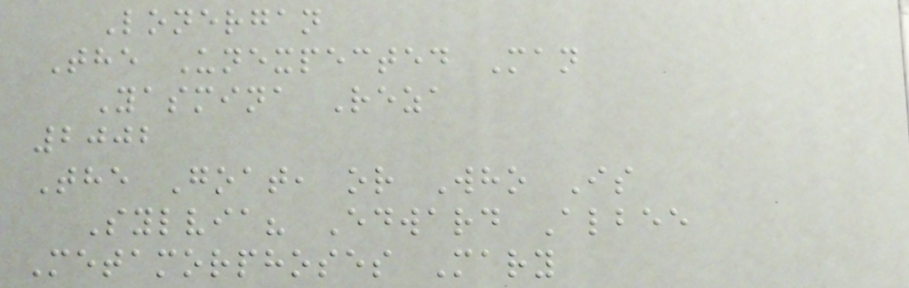Lonergan
The Unexpected Man
Yasmina Reza
2002
The Goat, or Who Is
Sylvia? Edward Albee
Metamorphoses Mary
